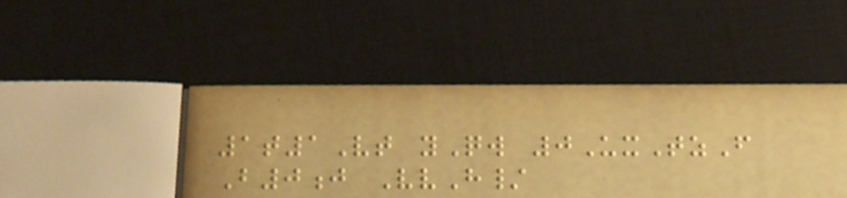1t1Vt yQw 0UxTzF
B0j VvH/
